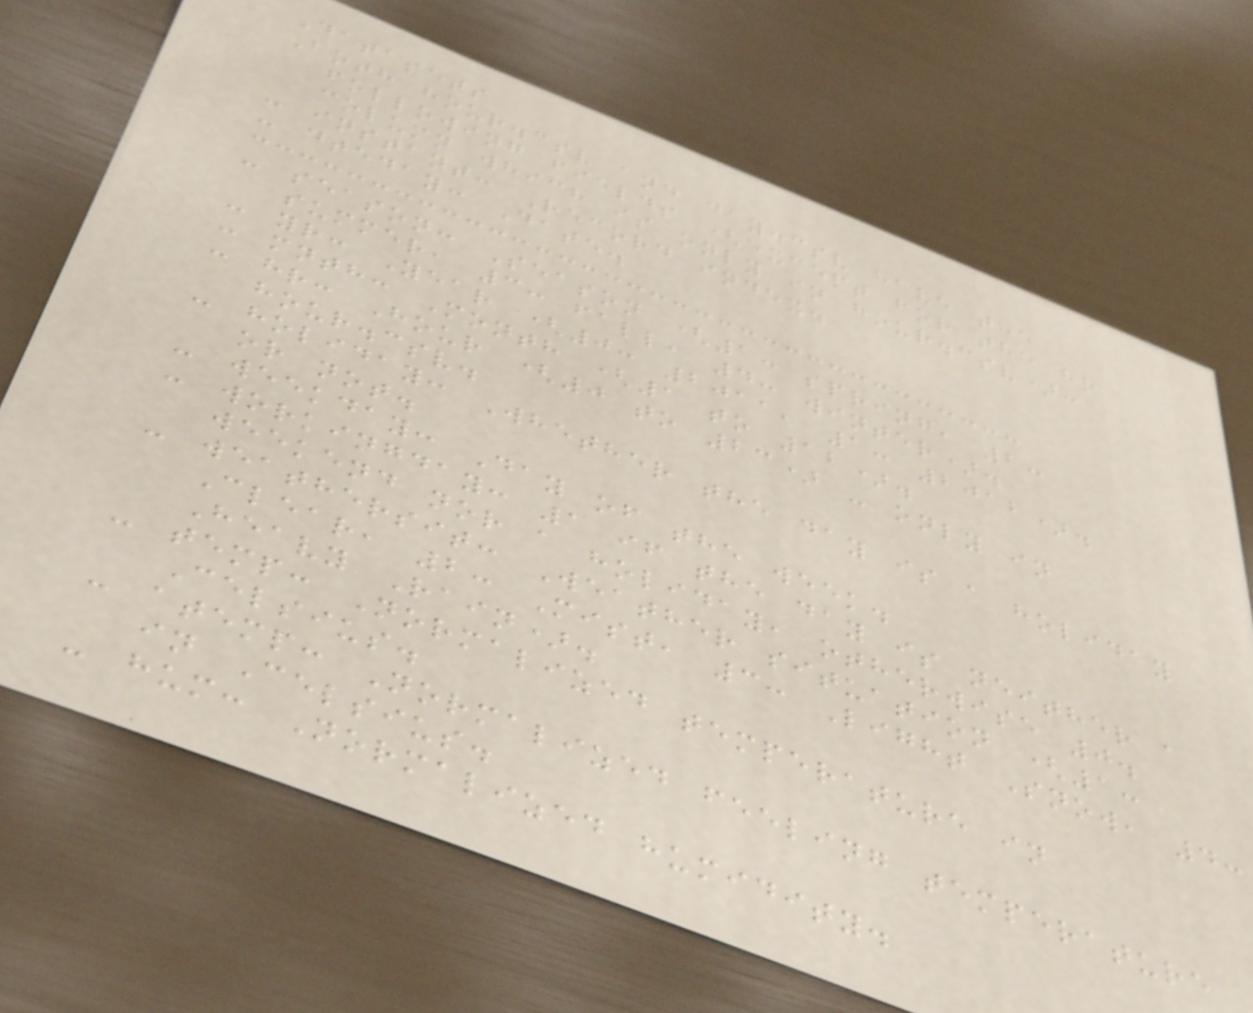Datasets
Both hour.csv and day.csv have the
following fields (except for the hr
column which is only in hour.csv):
- instant: Record index.
- dteday: Date.
- season: Season (1: spring, 2:
summer, 3: fall, 4: winter).
- yr: Year (0: 2011, 1: 2012).
- mnth: Month (1 to 12).
- hr: Hour (0 to 23) - only in
hour.csv.
- holiday: Whether the day is a holiday
or not.
- weekday: Day of the week.
- workingday: 1 if the day is neither a
weekend nor a holiday, otherwise 0.
- weathersit: Weather situation (1:
Clear, 2: Mist, 3: Light Snow, 4:
Heavy Rain).
- temp: Normalized temperature in
Celsius.
- atemp: Normalized feeling temperature
in Celsius.
- hum: Normalized humidity.
